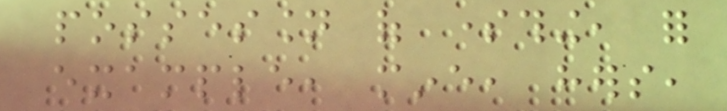possession of something, for
example, mine, hers,
